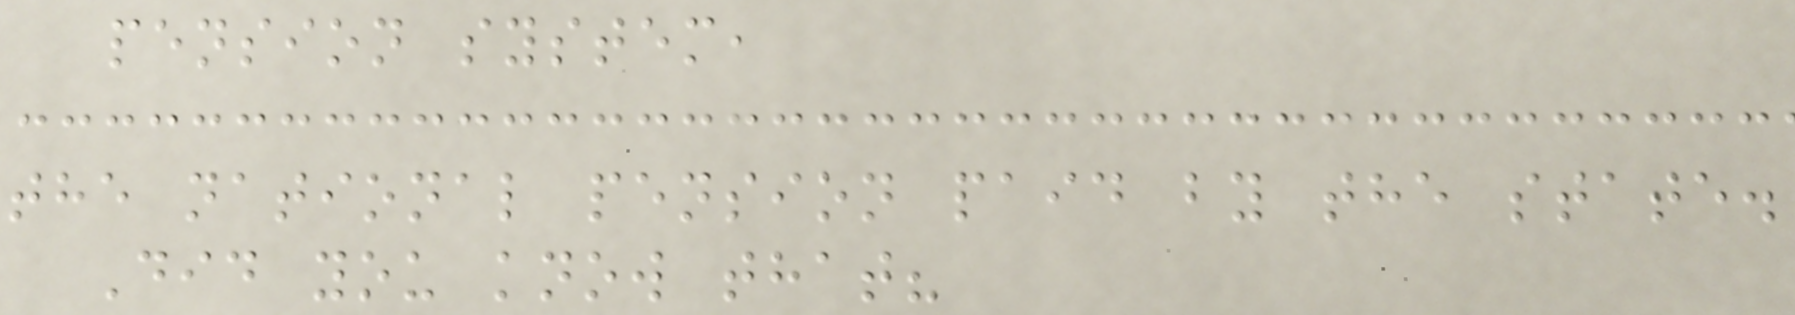pension system,
the national pension paid by the state.
Did you know that?
